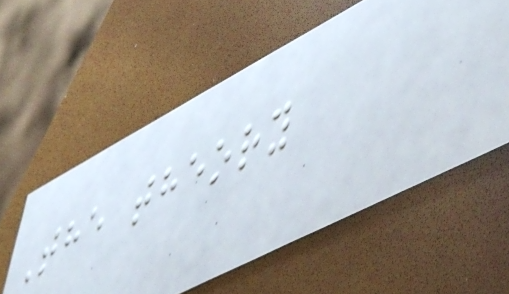The theory
